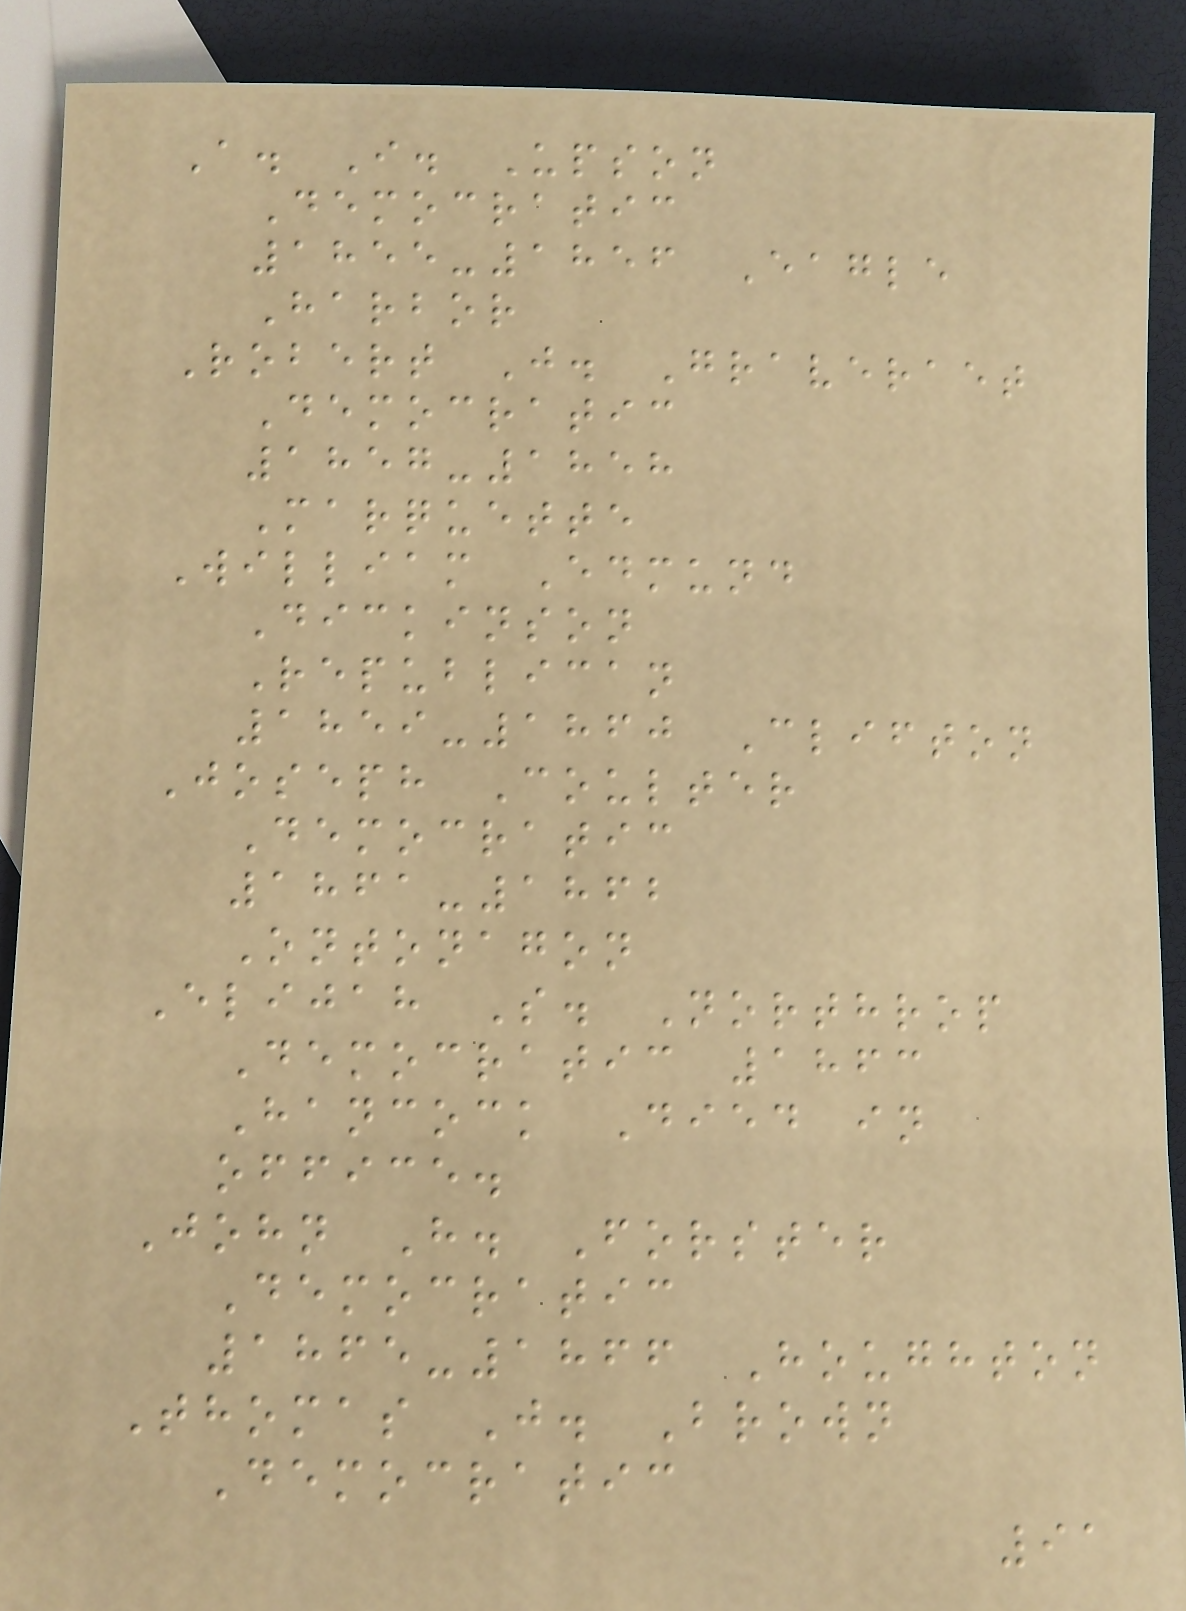A. I. Upson
Democratic
1855-1856 Eagle
Harbor
Robert J. Graveraet
Democratic
1857-1858
Marquette
William Edmund
Dickinson
Republican
1859-1860 Clifton
Joseph Coulter
Democratic
1861-1862
Ontonagon
Elijah S. Northrop
Democratic 1863
Hancock Died in
office.
John H. Forster
Democratic
1865-1866 Houghton
Thomas J. Brown
Democratic
91
